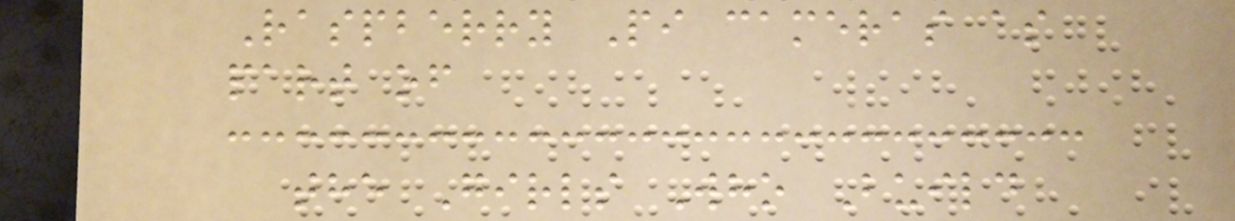Raspberry Pi cameras as
part of
the Girls Who Build
